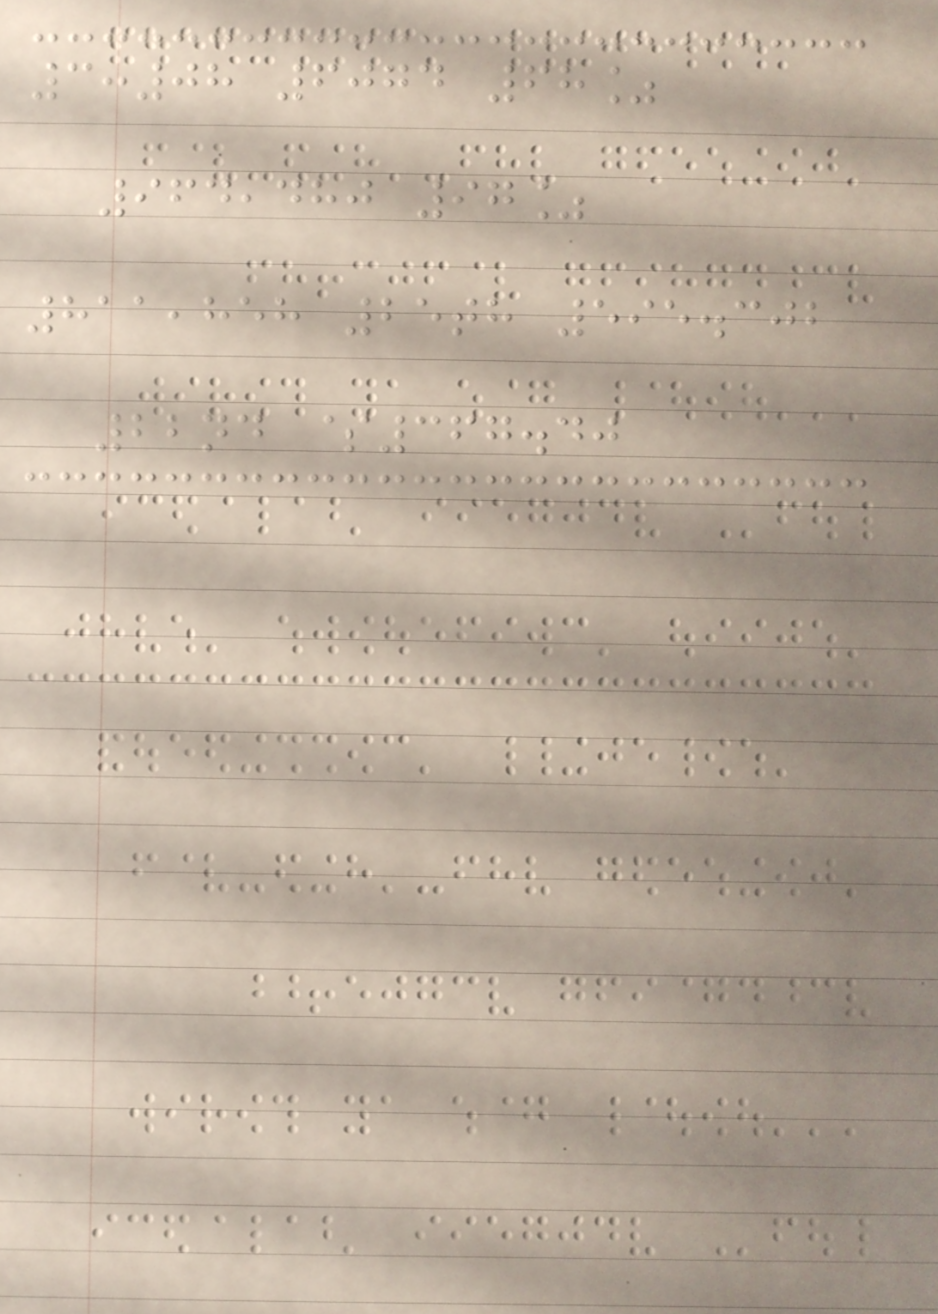3:08 6074 68%
964,480 97%
811,858 25th 595.302
22nd $367.40
